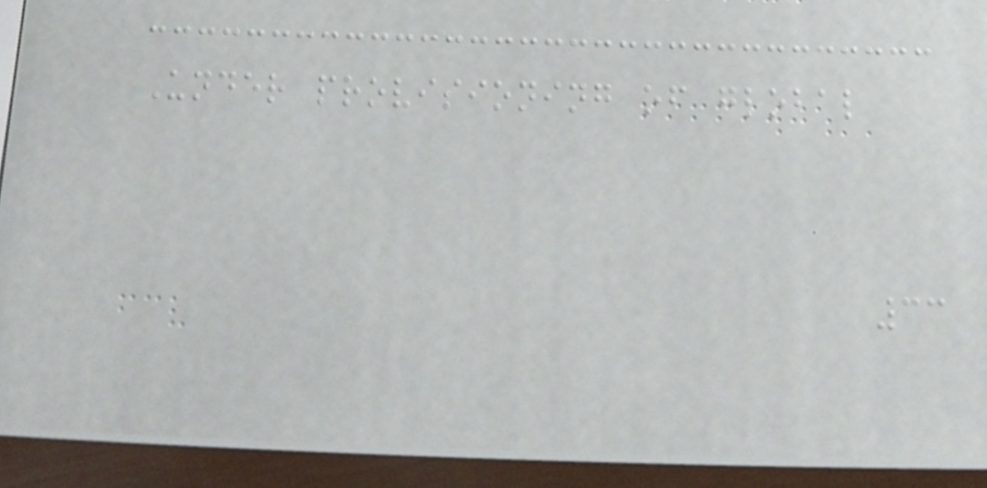Under provisioning of global
33
